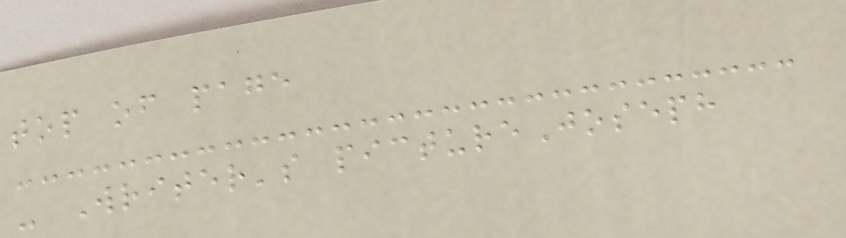top of page
- Writer's pictureJoseph
